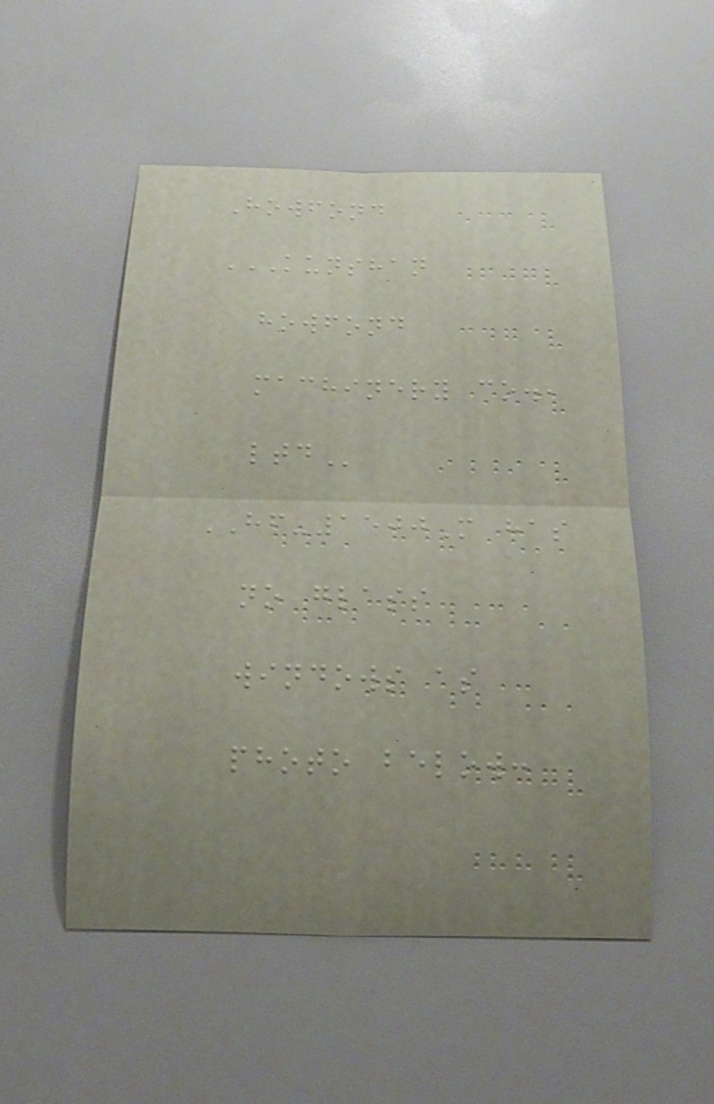Howfond
KUNSHAN
HOWFOND
MACHINERY CO.,
LTD
HF-1500M has
no glass
windows as
photo below:
